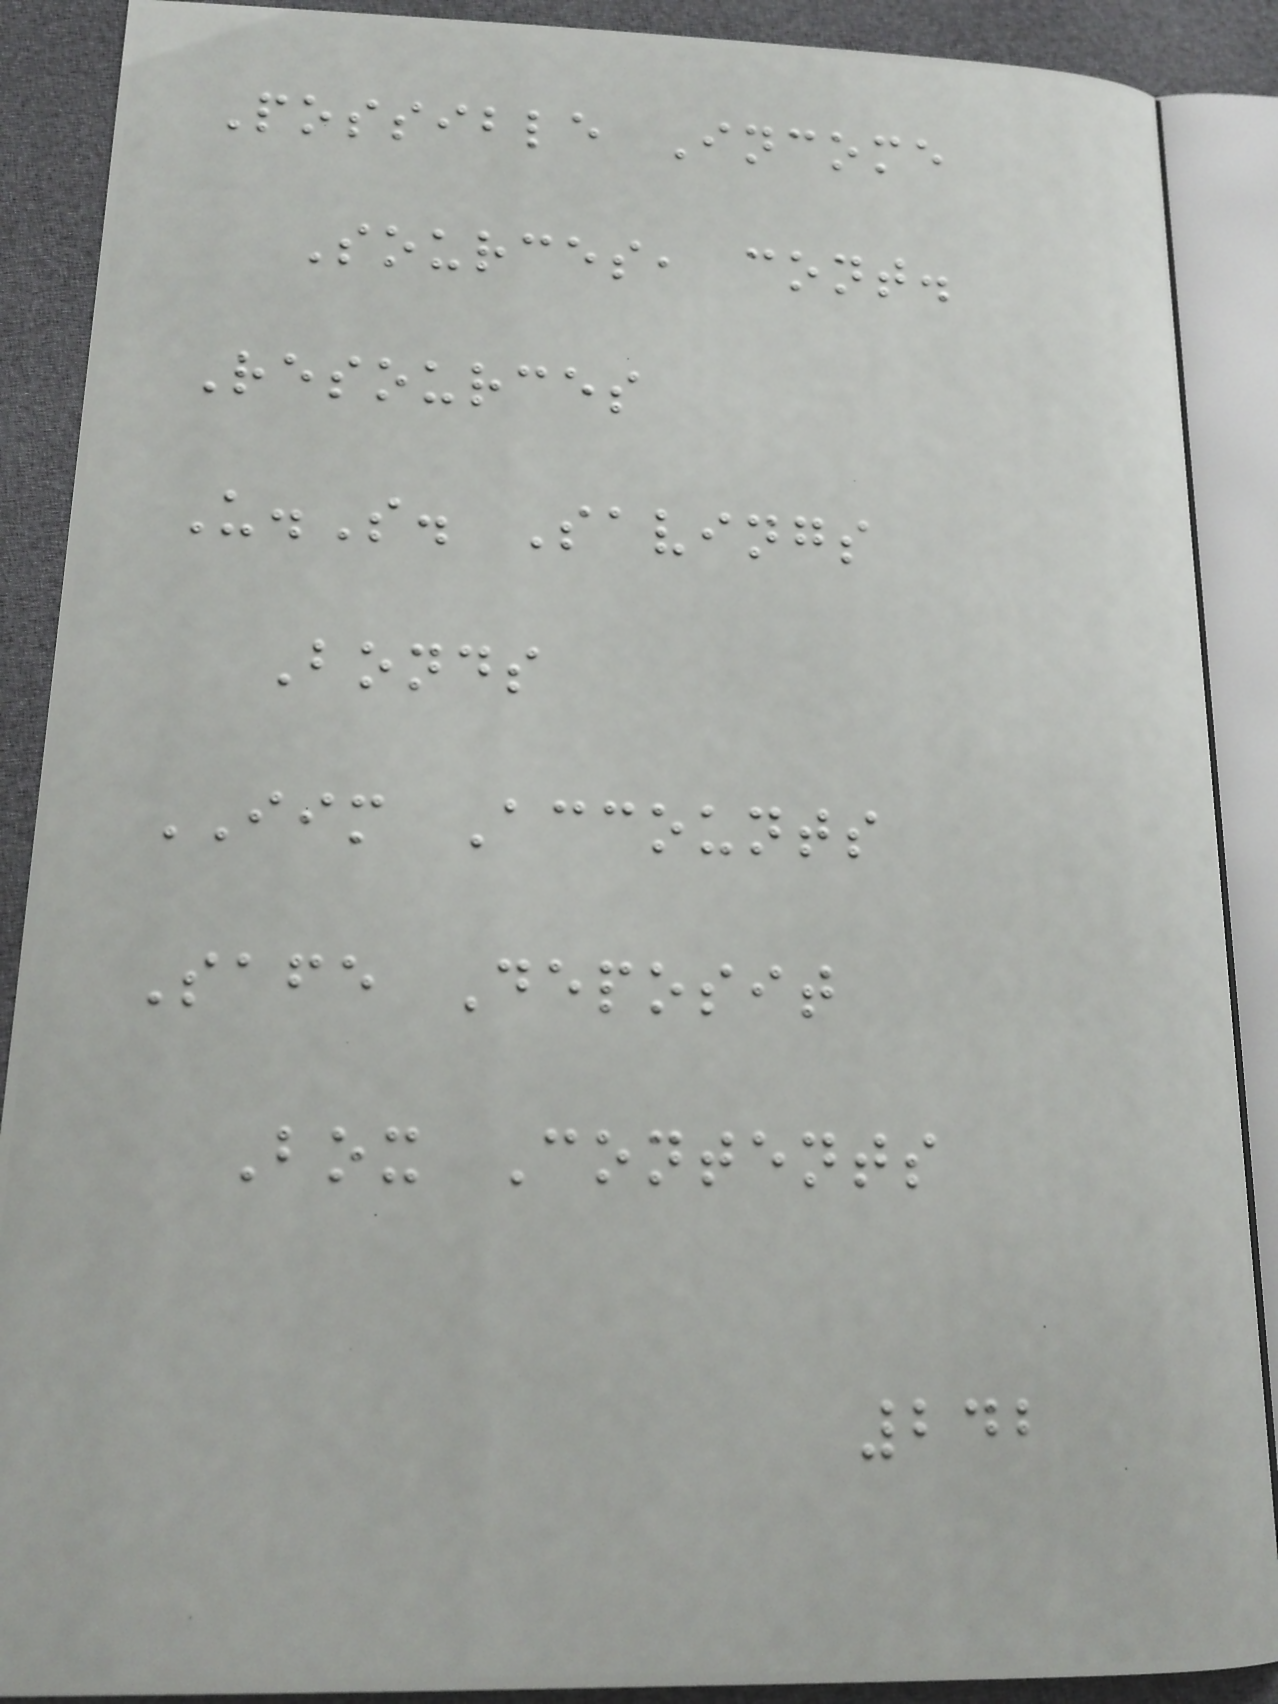Possible Income
Sources, cont.
Resources
U.S. Savings
Bonds
IIM Accounts
Safe Deposit
Box Contents
242
